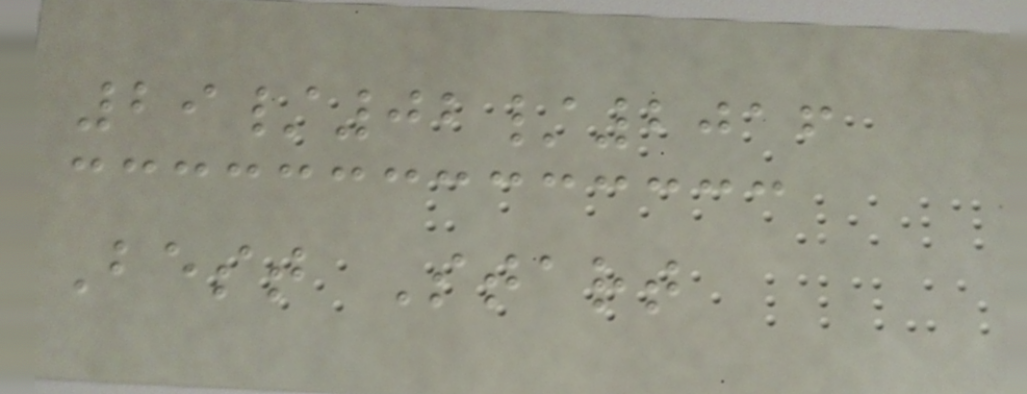29/02/2016
Best Start
